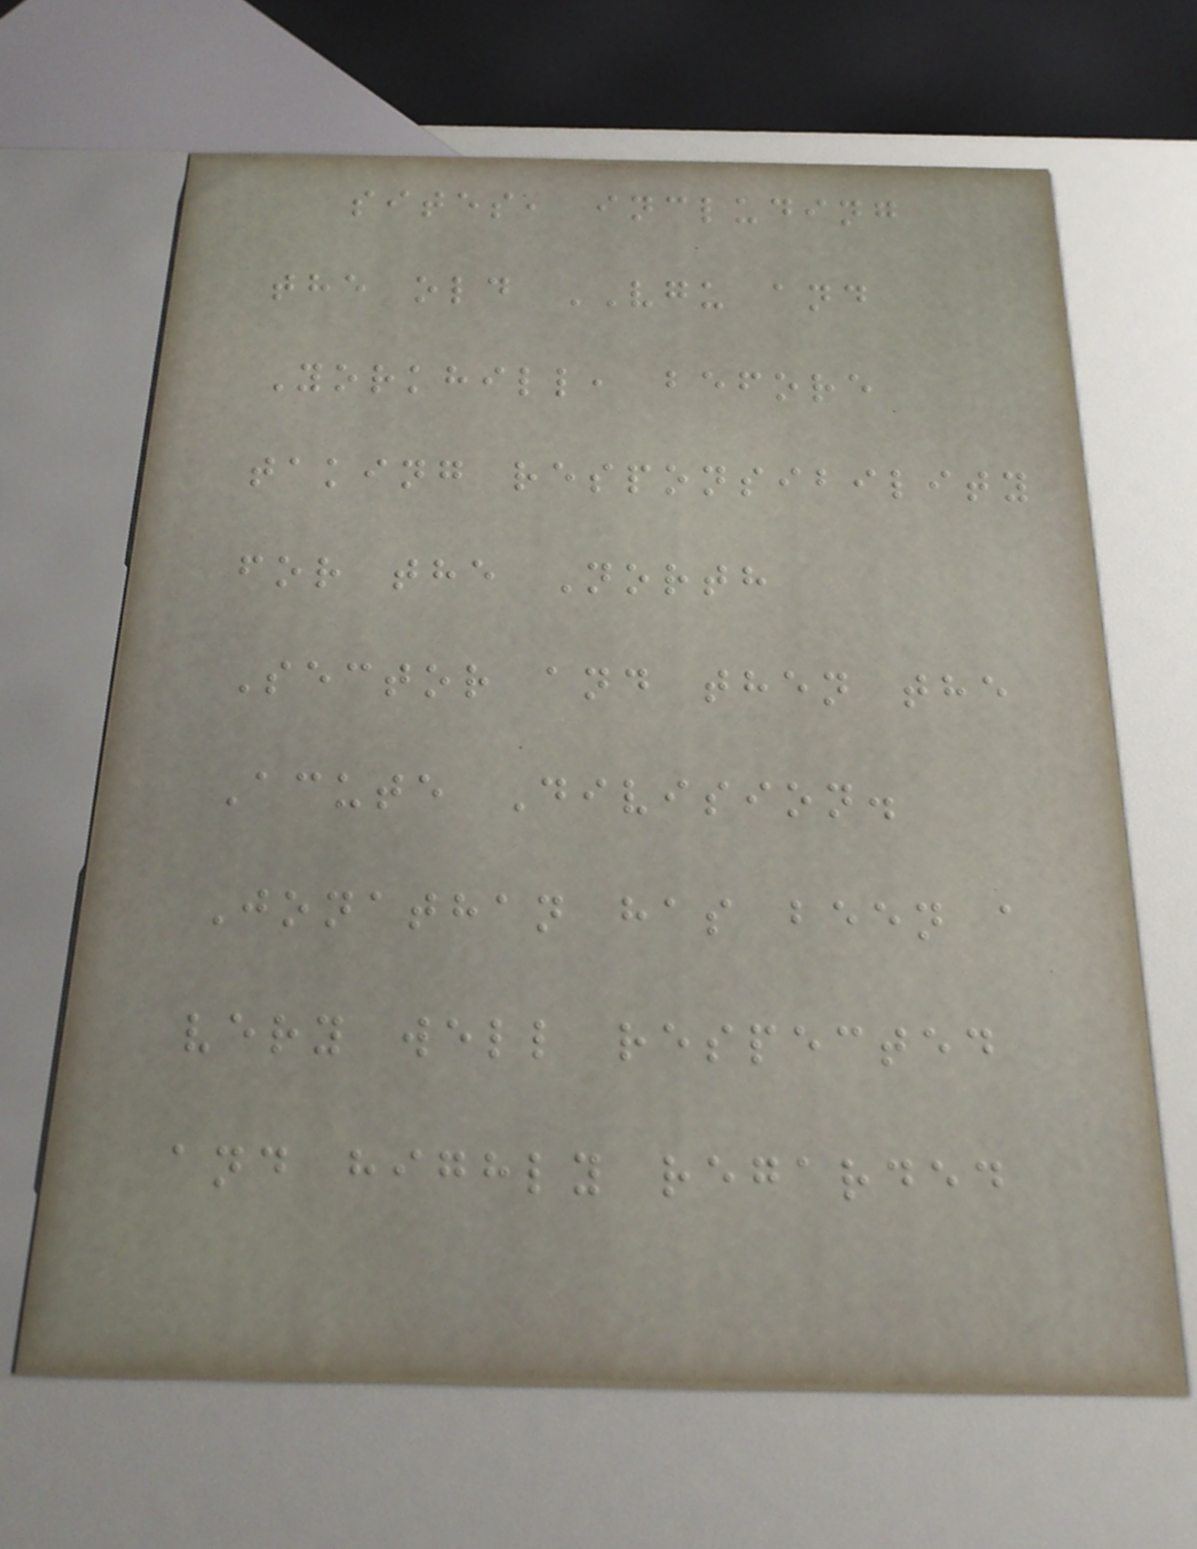sites, including
the old VGU and
Yorkhill, before
taking responsibility
for the North
Sector and then the
Acute Division.
Jonathan has been a
very well respected
and highly regarded
